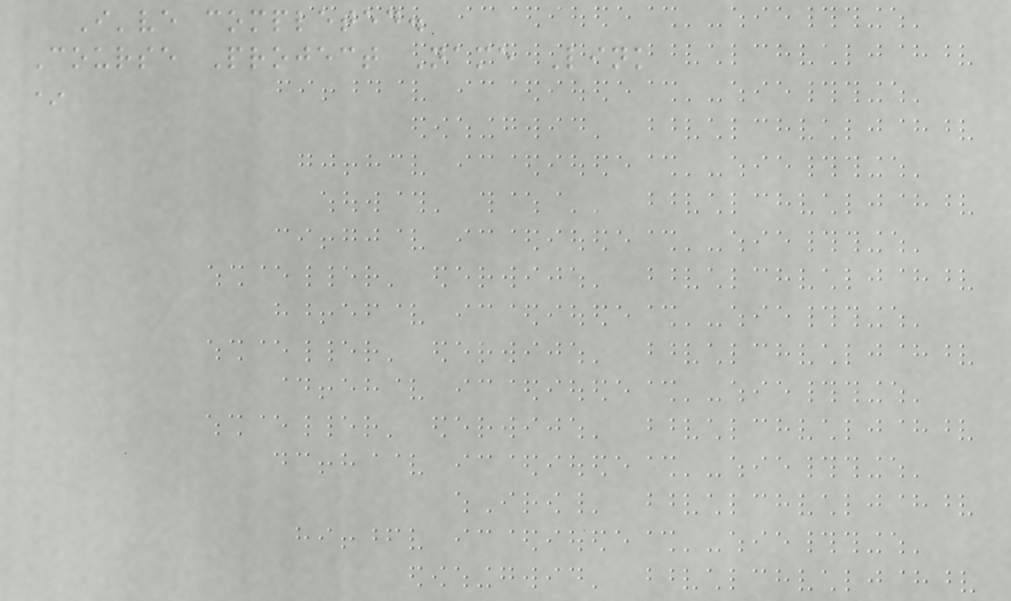I've completed.
Course Project Name Link
*
